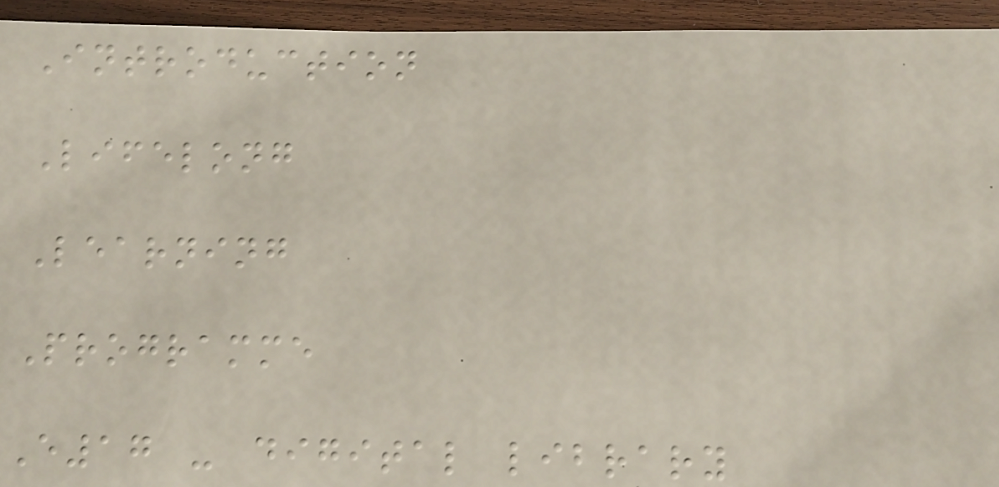Introduction
Lifelong
Learning
Programme
E17 - digital library
